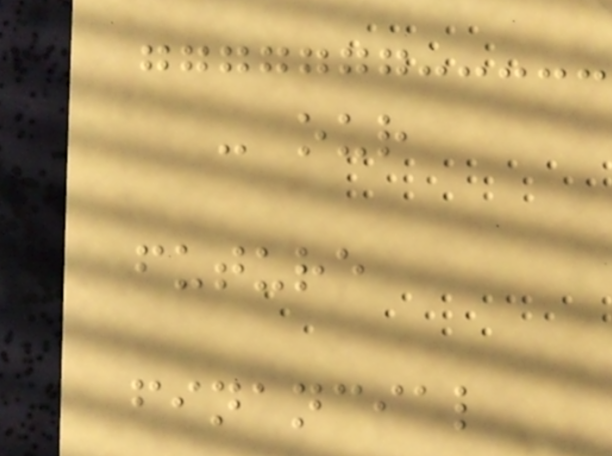- our
future
financial
